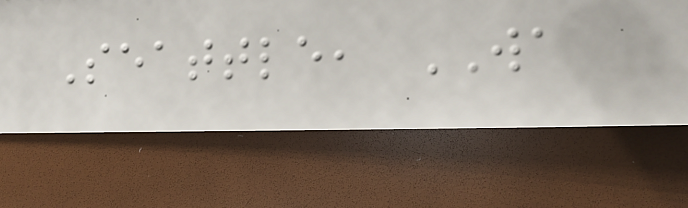Seattle, WA
